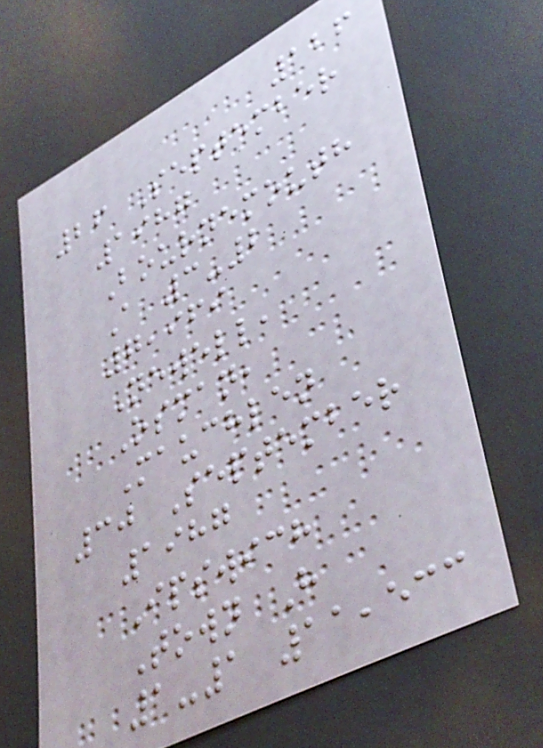126
26 September
1987
Bournemouth
A 3-2
7,969
Newell,
Osman,
Mauchlen
30 September
1987
Ipswich
Town H
1-1 11,533
